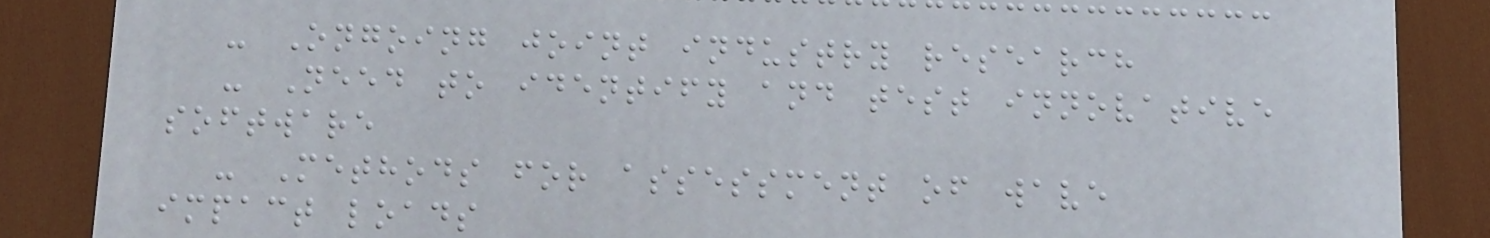- Ongoing joint industry research
- Need to identify and test innovative
software
- Methods for assessment of wave
impact loads
